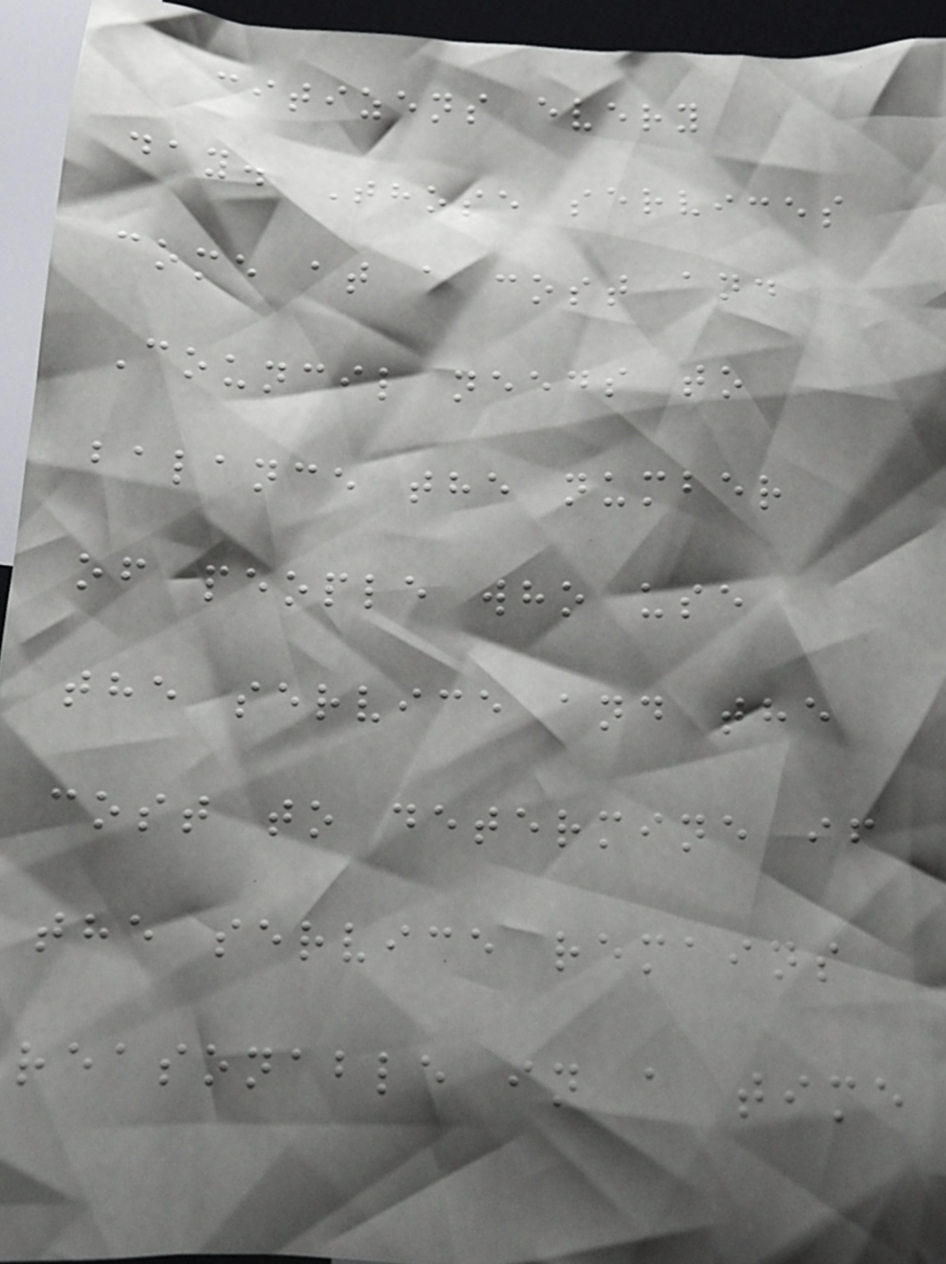citizens every
day. Those services
come at a cost and
Council needs to
balance the number
of people who use
the service and the
cost to determine if
the service remains
reasonable in a time
